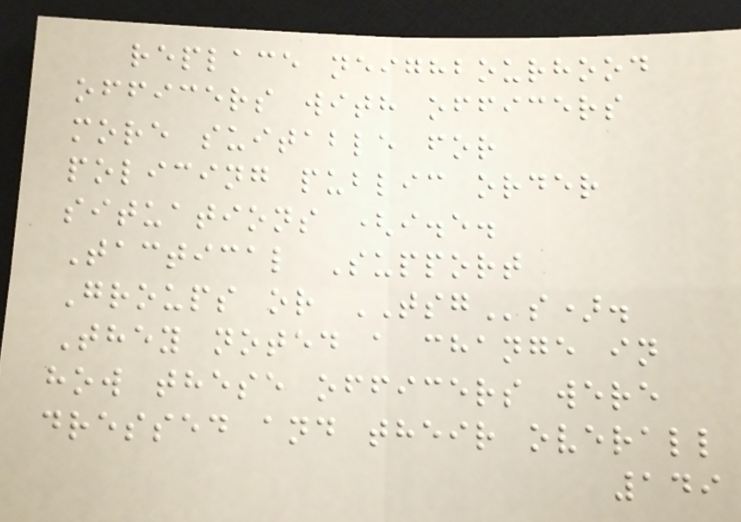replace neighbourhood
officers with officers
more suitable for
policing public order
situations (i.e.
Tactical Support
Groups or TSGs).
They noted a change in
how these officers were
dressed and their overall
149
